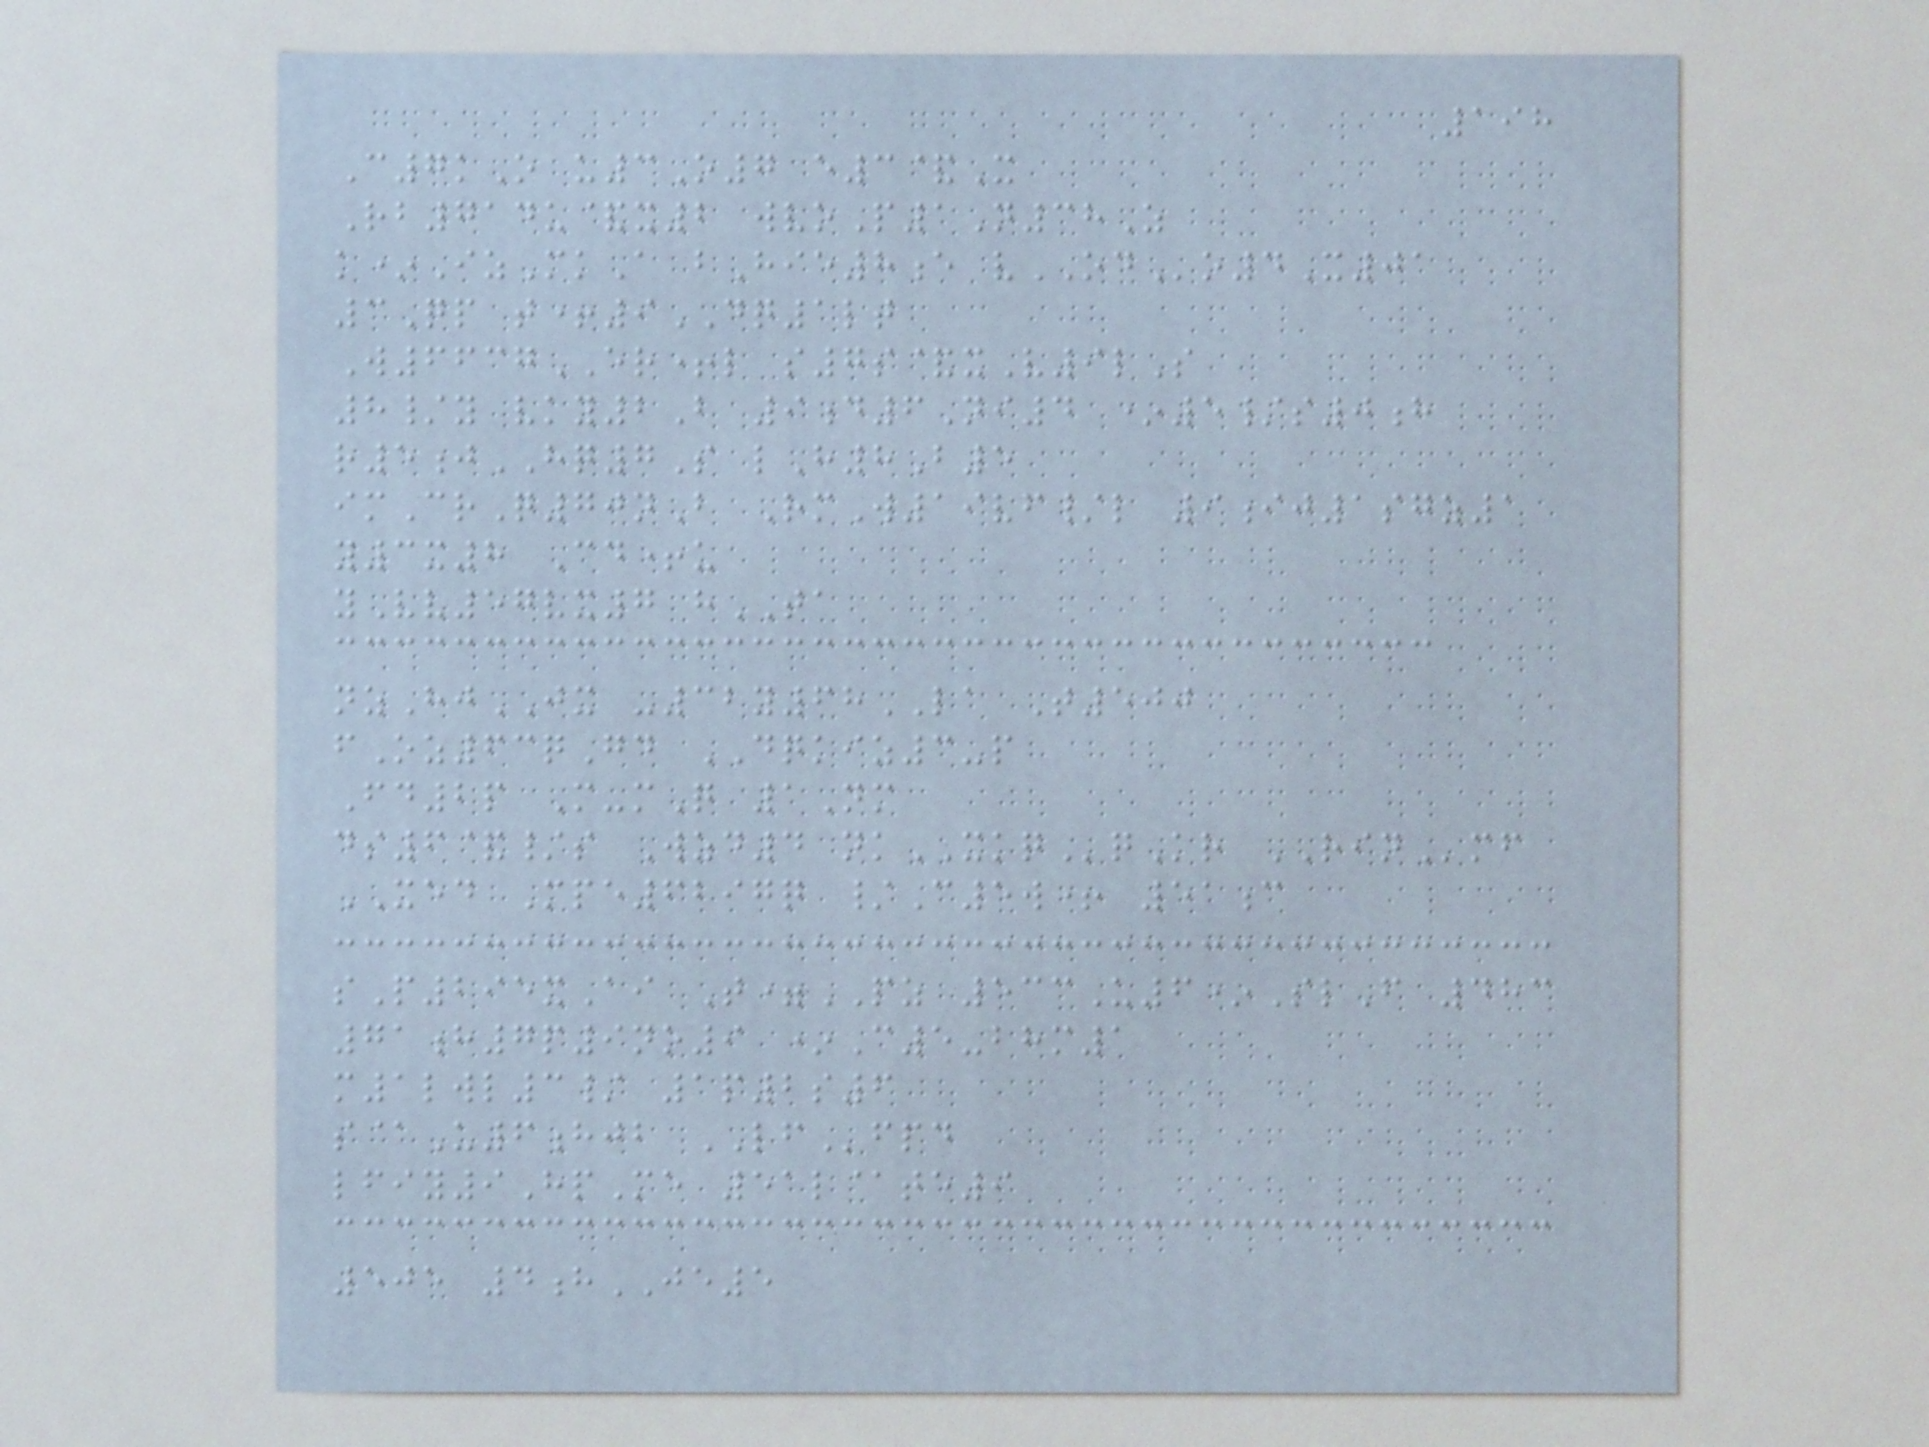198
C7kO u3O7 e3&X
Rb714u&x2 wvoP1N38Z
k*IzMkA bHie8e vODo4X01
3Qp t+9DQ1lt
W6637ER+l s7s&xV9lS
8/y vky2B 9d6Ni4 *5/s0h
r5jHQ7S lH8B5
imCrQ70nB RmW19vf/l 9ij1sgz1
y3x8 Cd+u
yVv57vx7 hTA
nzHjJX -32y68LA T500
fOz63qGd DQKIZ3-p
Fd2p M-mQ 1Nm
ds6&/s Wzd4 nkXKQqKr RINmf
XED Mpe6297q /C5w+ 51c
sP295xAi T=PZ 533U6*SlF 483
71h7p9no9 *C5-bhm1
m1lwl3/ 1p2s6
s@U6hjb LFfpd
lfiy9HpMe 51l@te9
505 4hJE5
